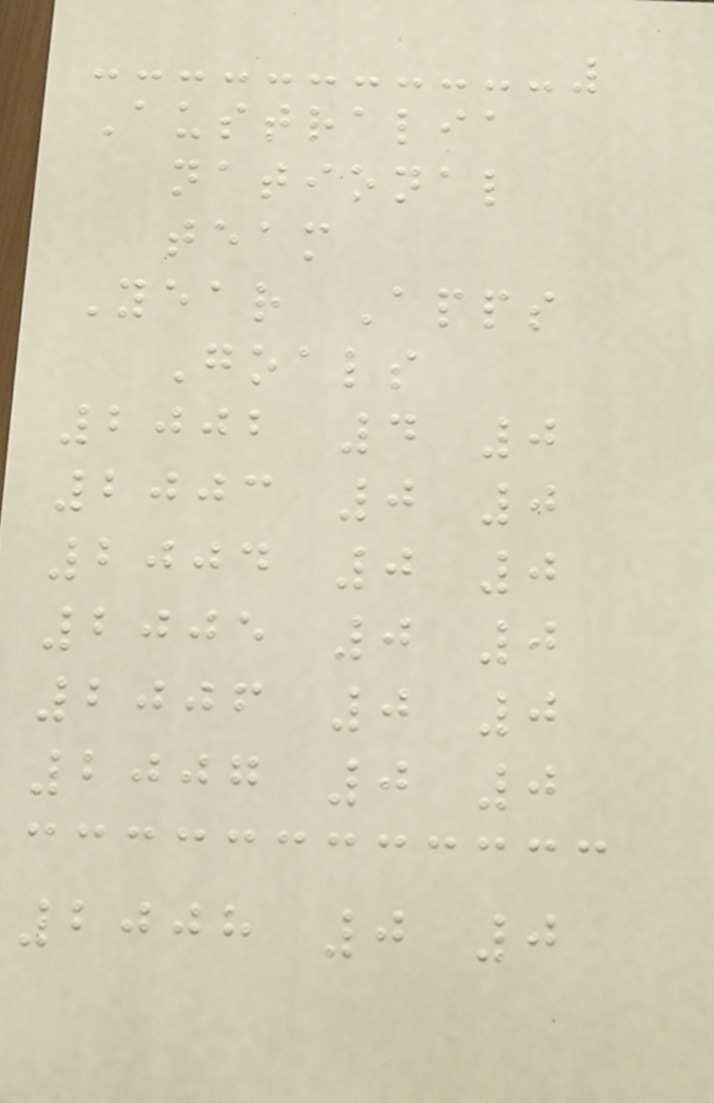Australia
national
team
Year Apps
Goals
2002 4 0
2003 0 0
2004 0 0
2005 0 0
2006 0 0
2007 0 0
2008 0 0
